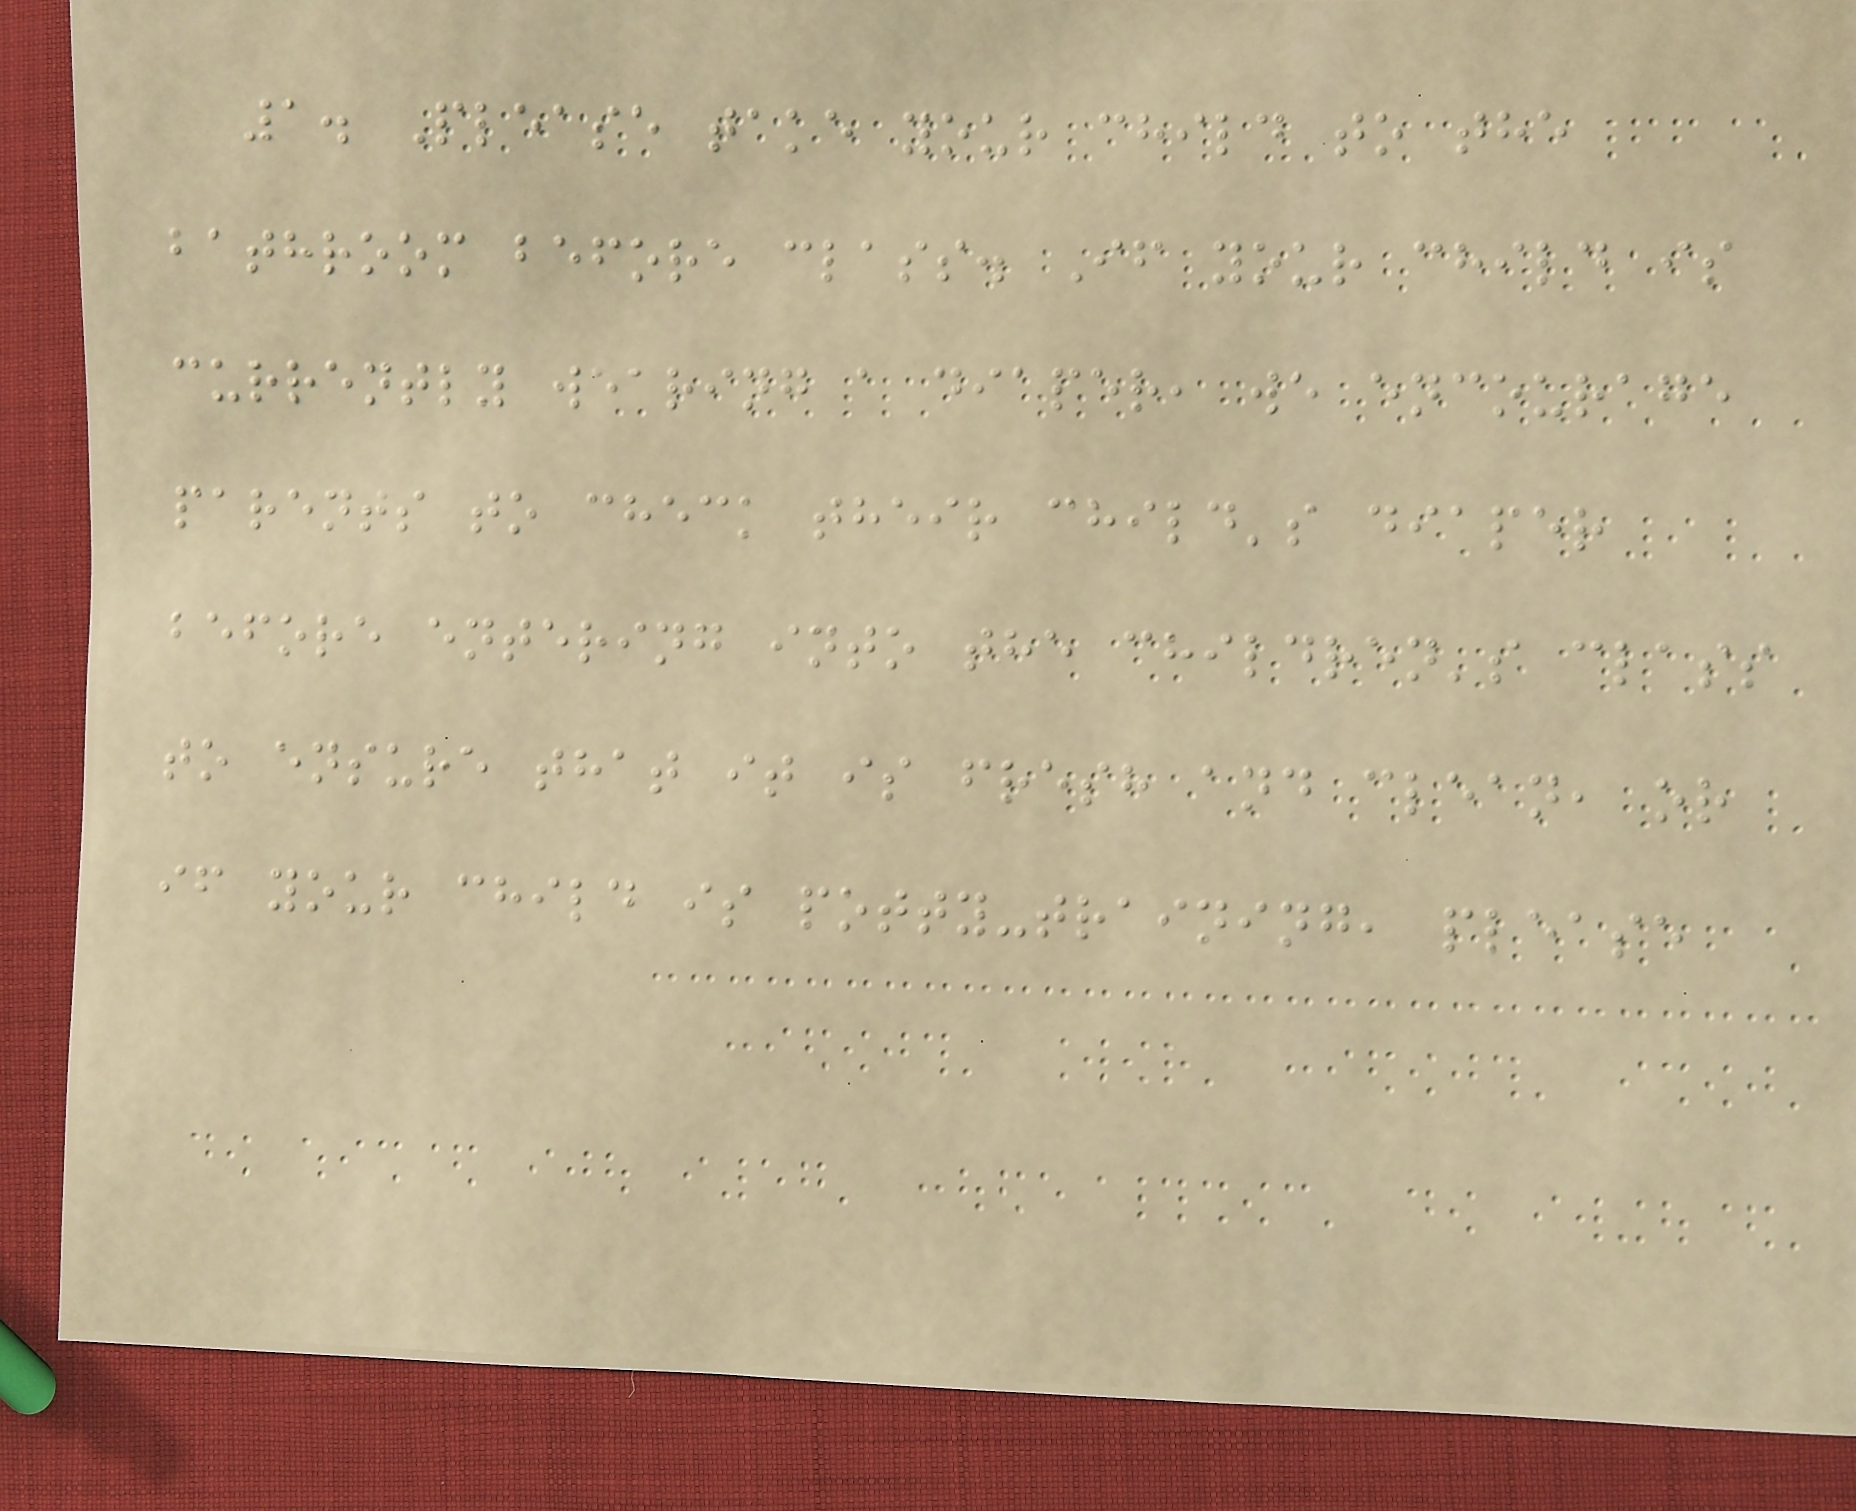1. Please take your child to the
bathroom before class. If your child is
currently wearing a diaper, we encourage
parents to check their child's diaper
before entering into the children's class
to ensure that it is fresh and clean, or
if your child is potty-training, please
